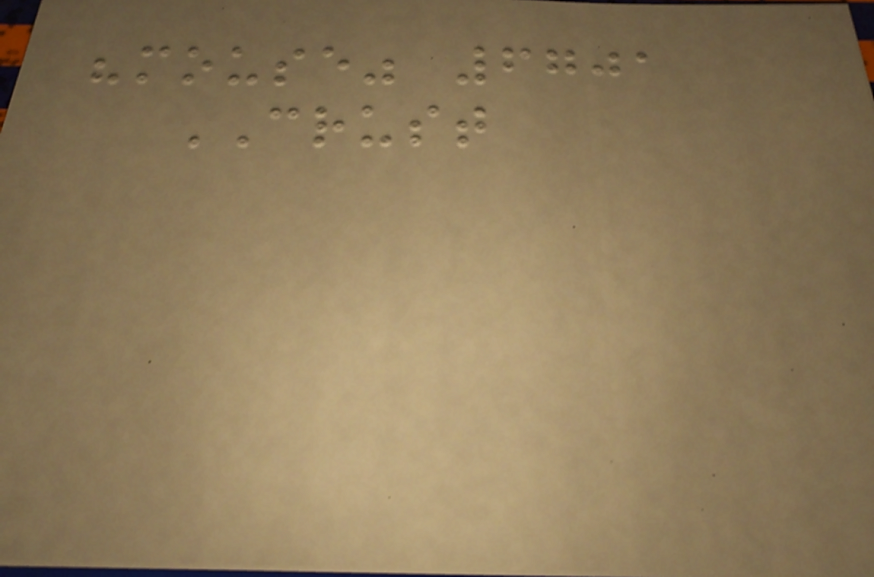"mouse" 6701
CRUST
